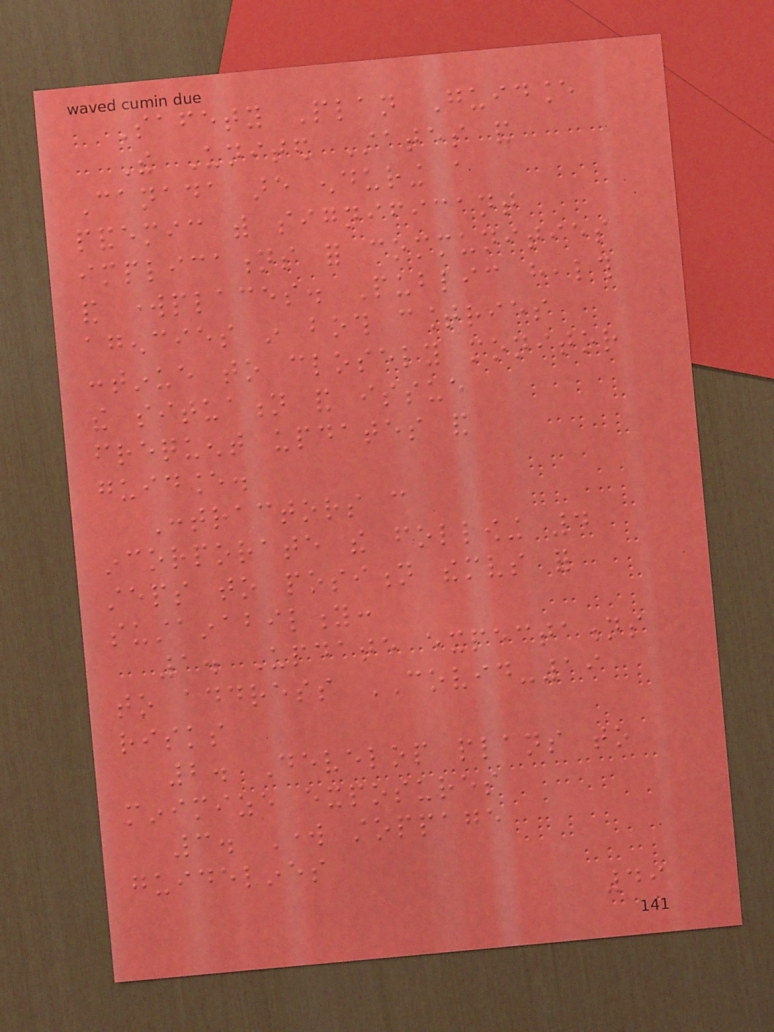Safety Plan Guidance
The United States and
Canada are enduring a
pandemic with significant
implications for communities
and workplaces. Public health
agencies in both countries
continue to closely monitor
the situation and issue
frequent updates and
guidance.
Contractors can
incorporate the following 4
steps to position themselves for
sustainability:
1. Update expectations
to address COVID-19
risks
2. Develop plans to
minimize exposures
3. Work stoppage
guidelines
49
